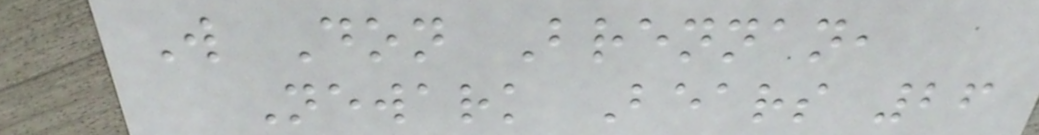W Don Brennan,
Newark Bears 26
